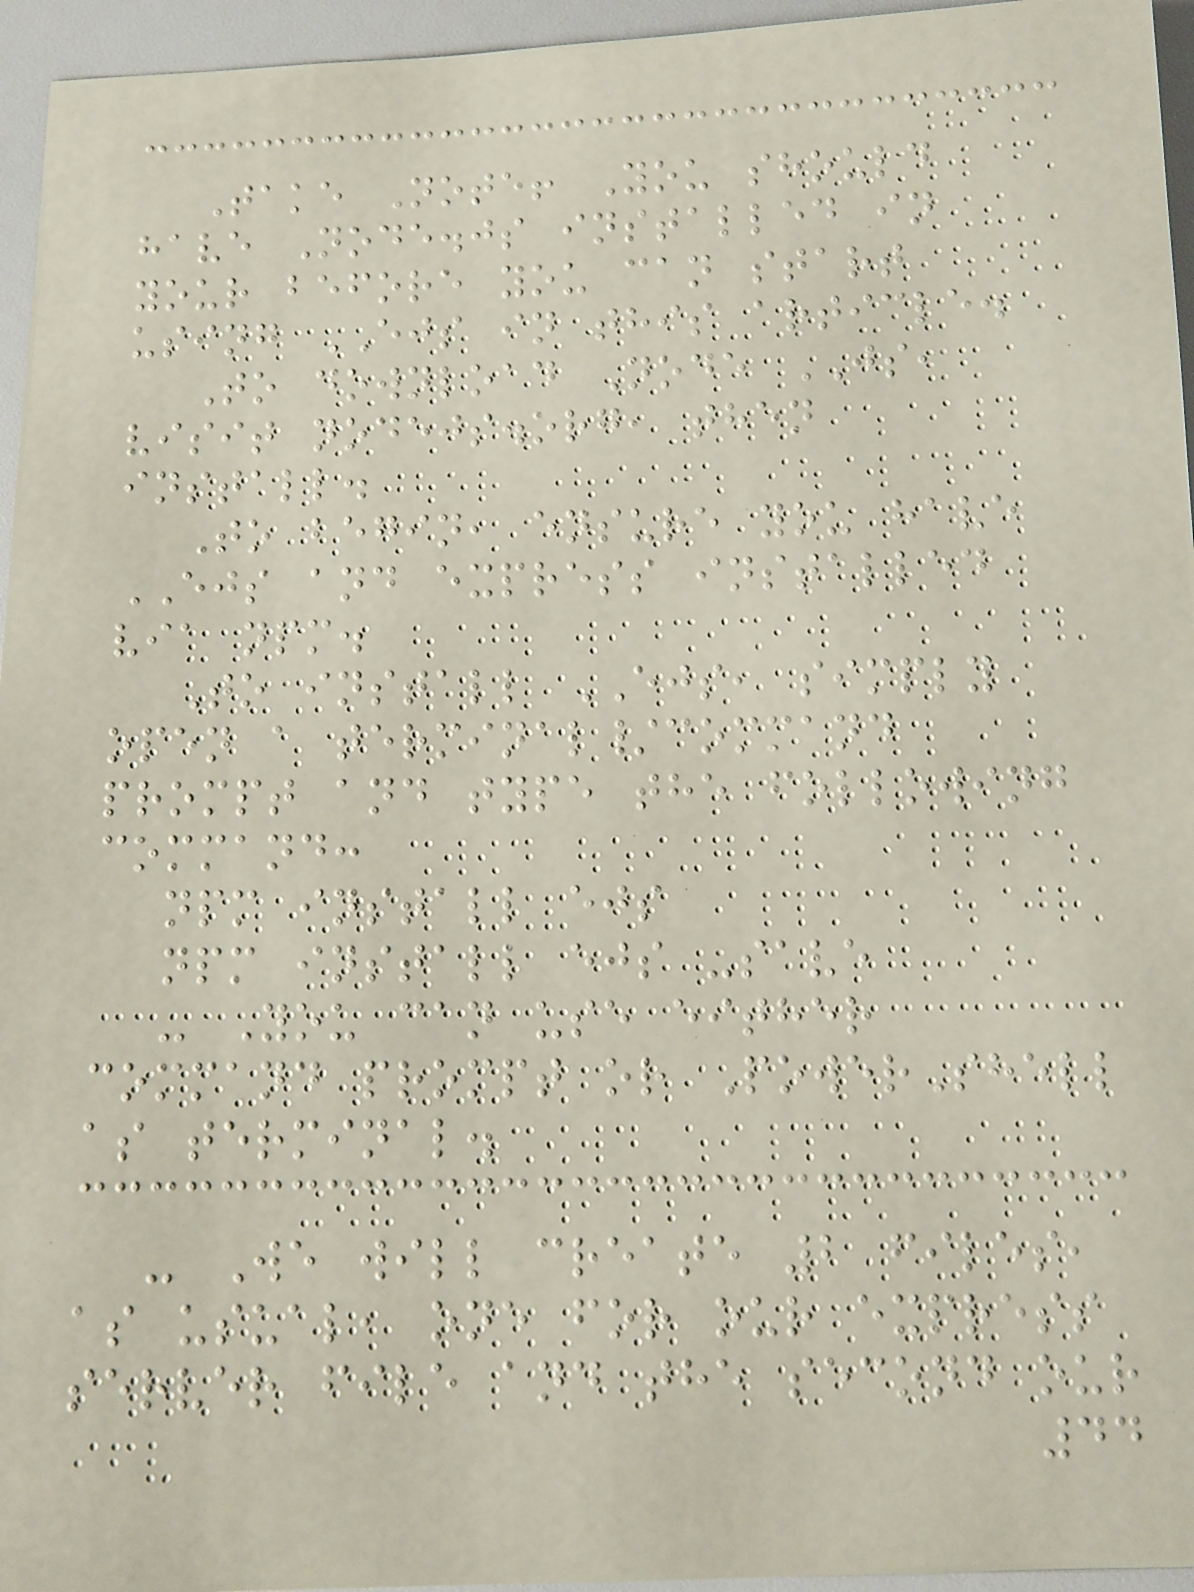Take Note! You should
have Node.js installed in
your before you can start
using EJS in this article.
To download Node JS,
visit nodejs.org, then
install.
To begin, ensure you have
EJS and express installed
via npm.
To install EJS, simply
open a terminal/command
prompt and type the following
command:
npm install ejs
npm install ejs -save
- You can use either
command prompt or PowerShell
as terminal.
- We will create 2 files,
as usual, one for our express
server file and the second our
44
